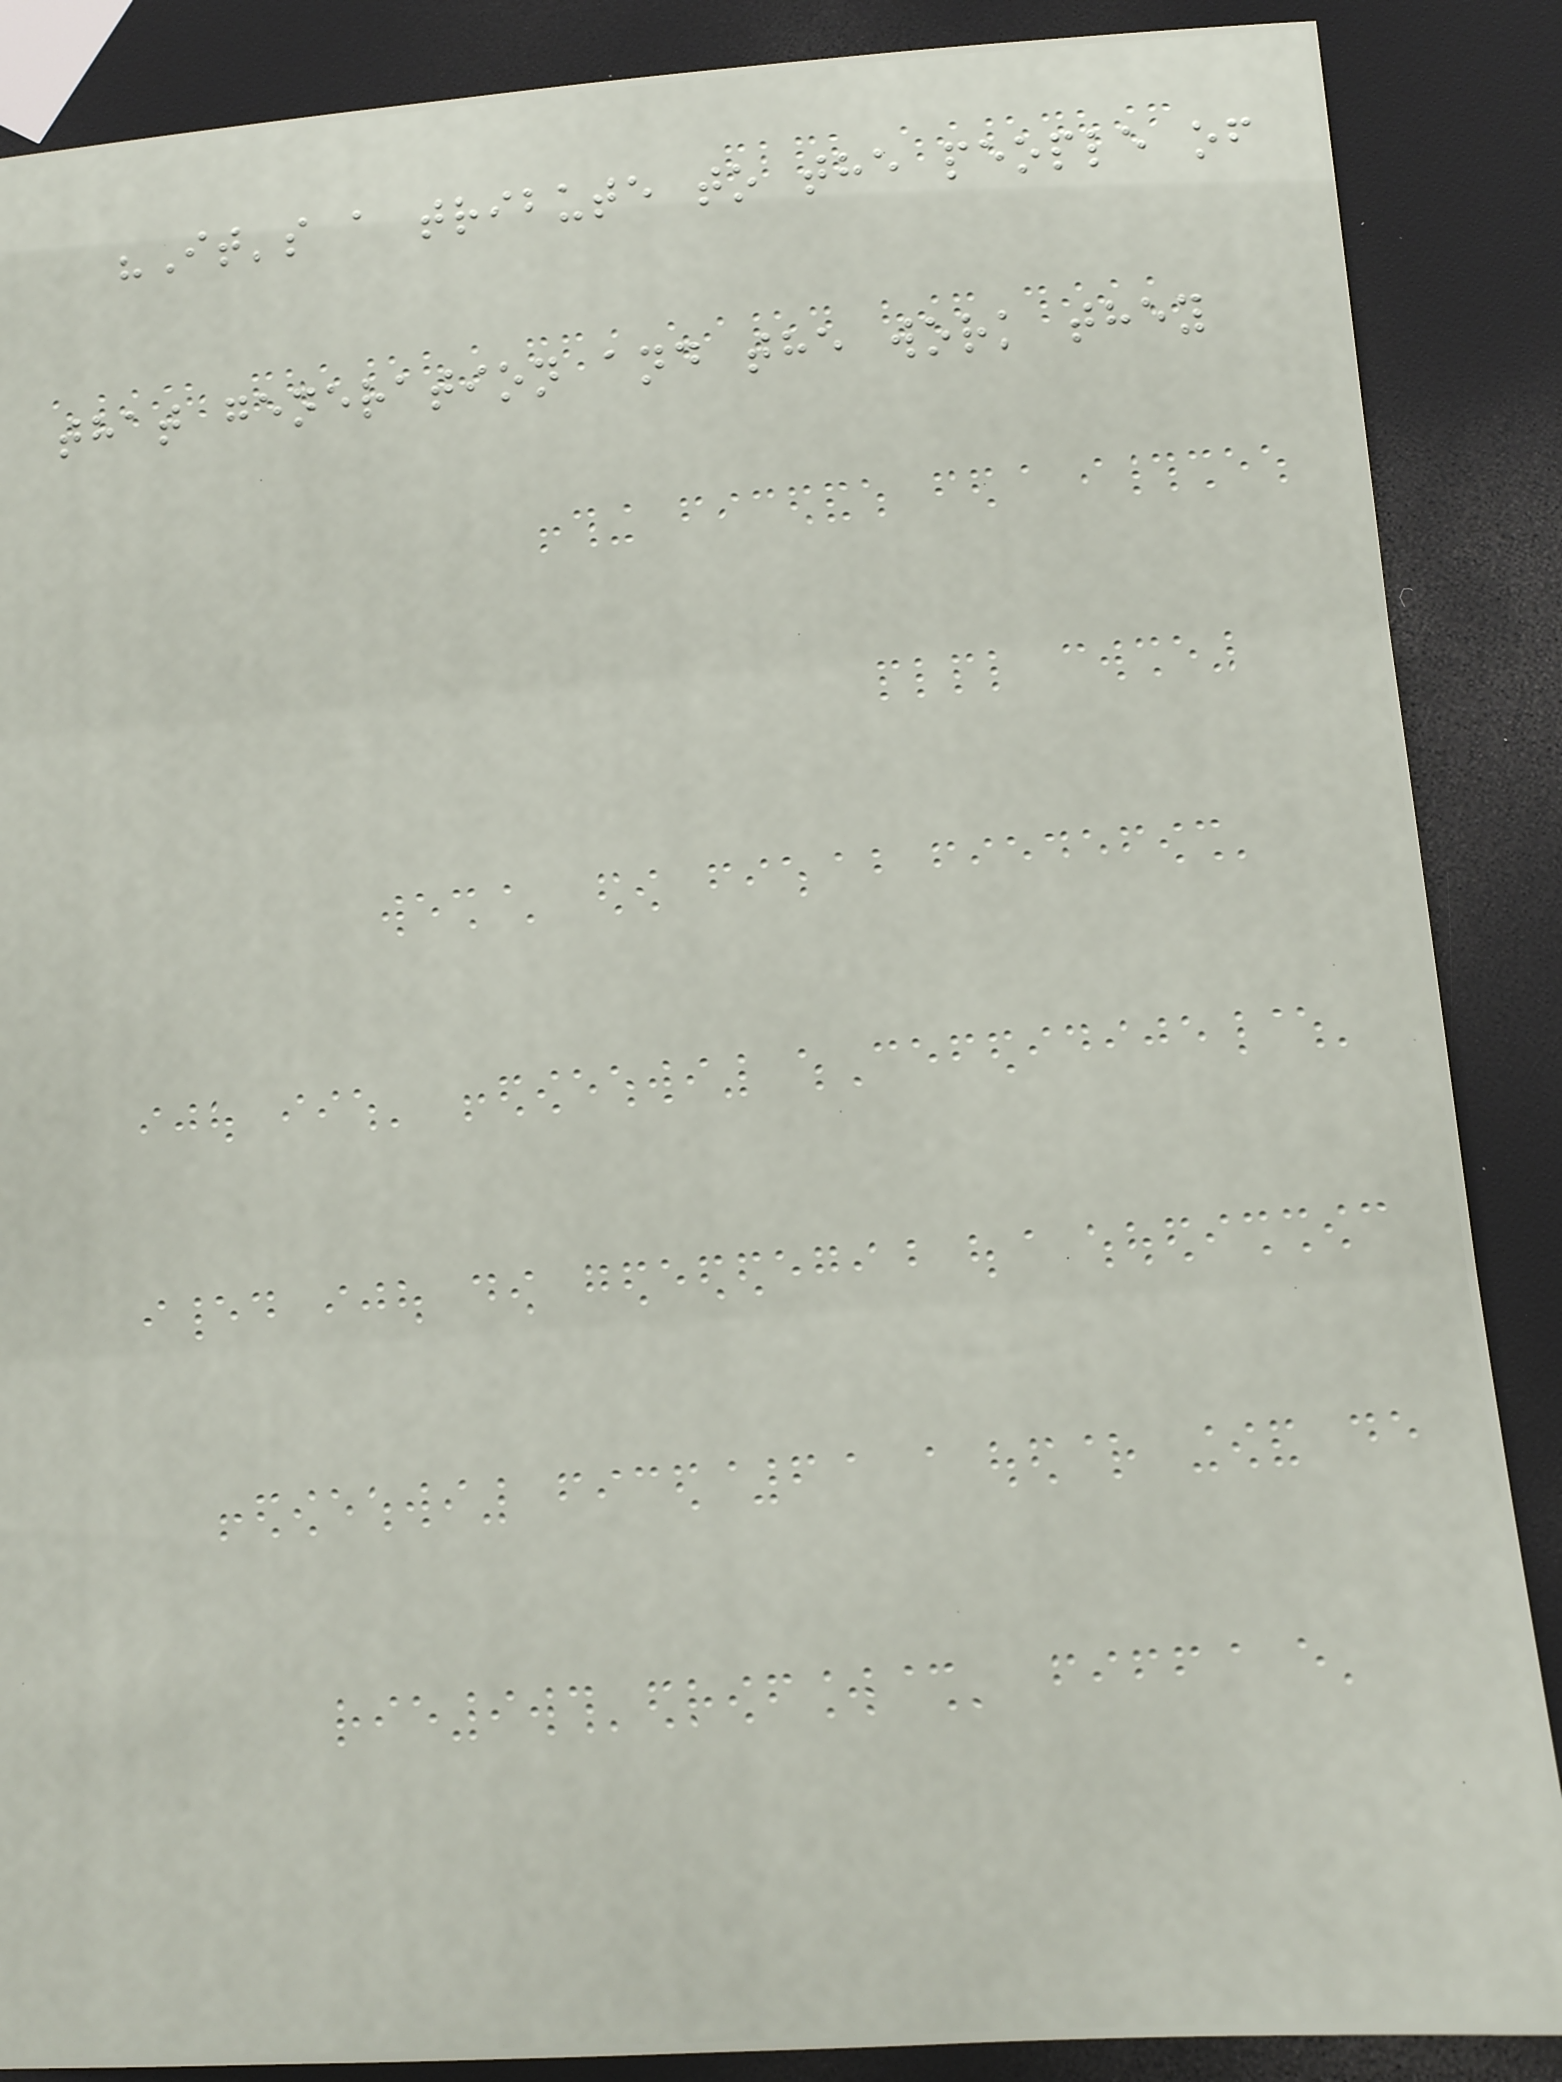"It's a tribute to the people of
that generation and the work they
